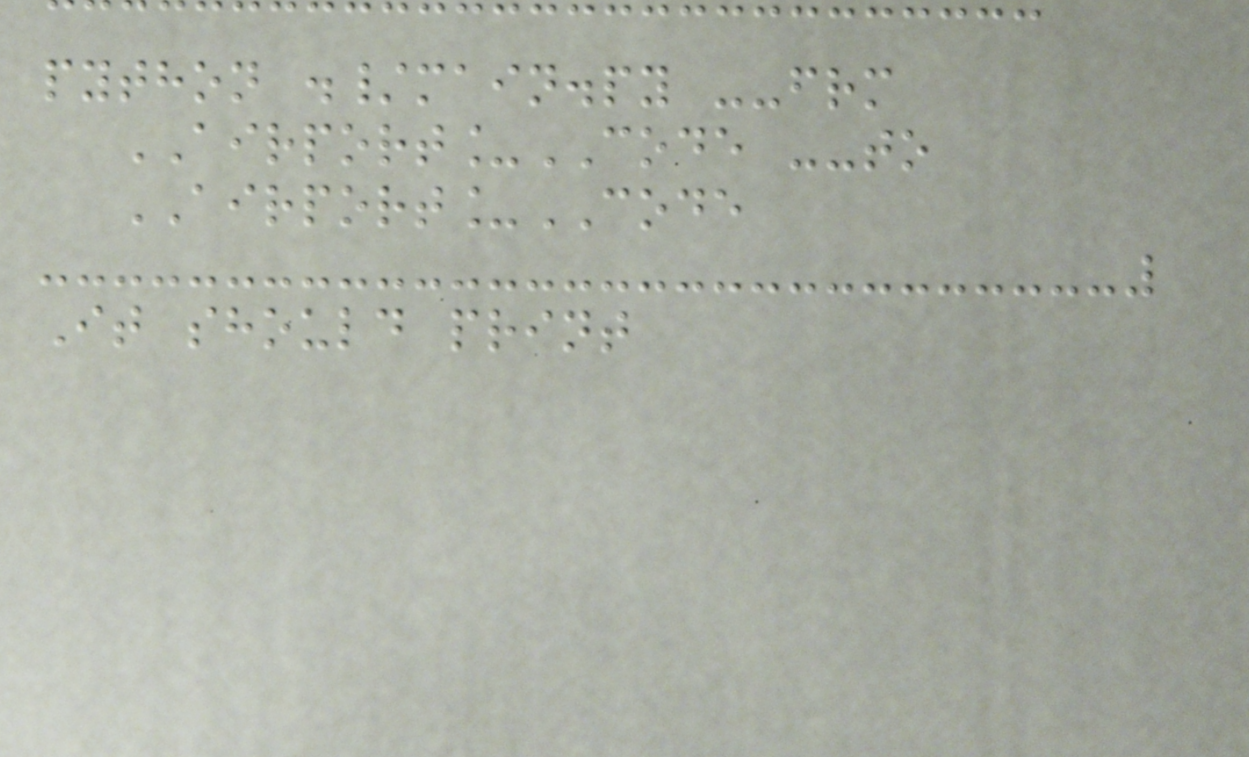python ./main.py --frm
AIRPORT_CODE --to
AIRPORT_CODE
It should print
